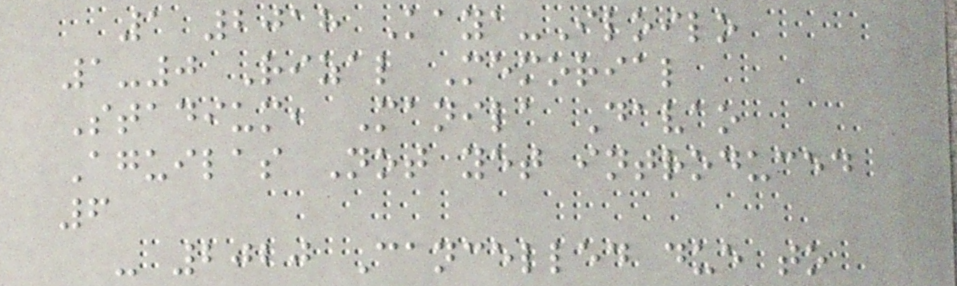1 2018 Kaya-Iloilo
1-0 Rizal Memorial
Stadium, Manila Davao
Aguilas Not yet introduced
6
- 2020 Cancelled due to
